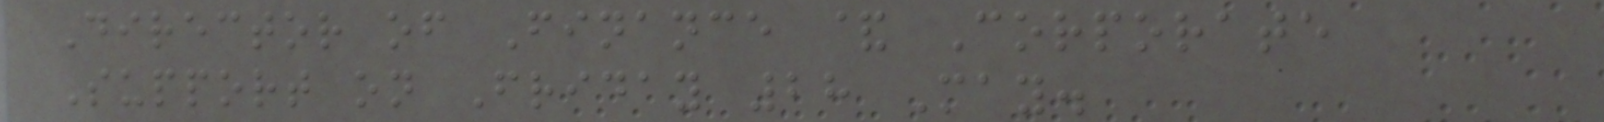Director of Finance & Corporate
Support on Friday 28 May.
